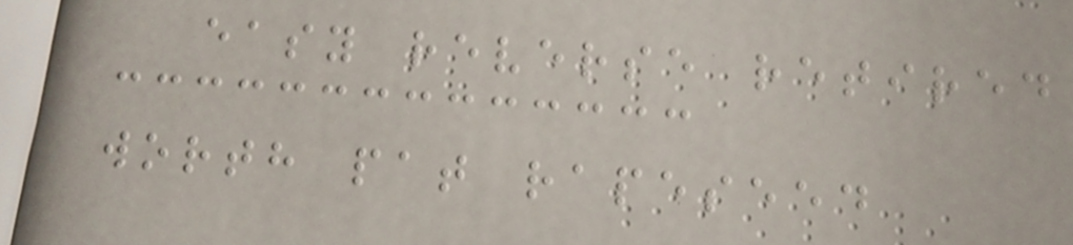easy reverse retired
worth pat rapeseed
